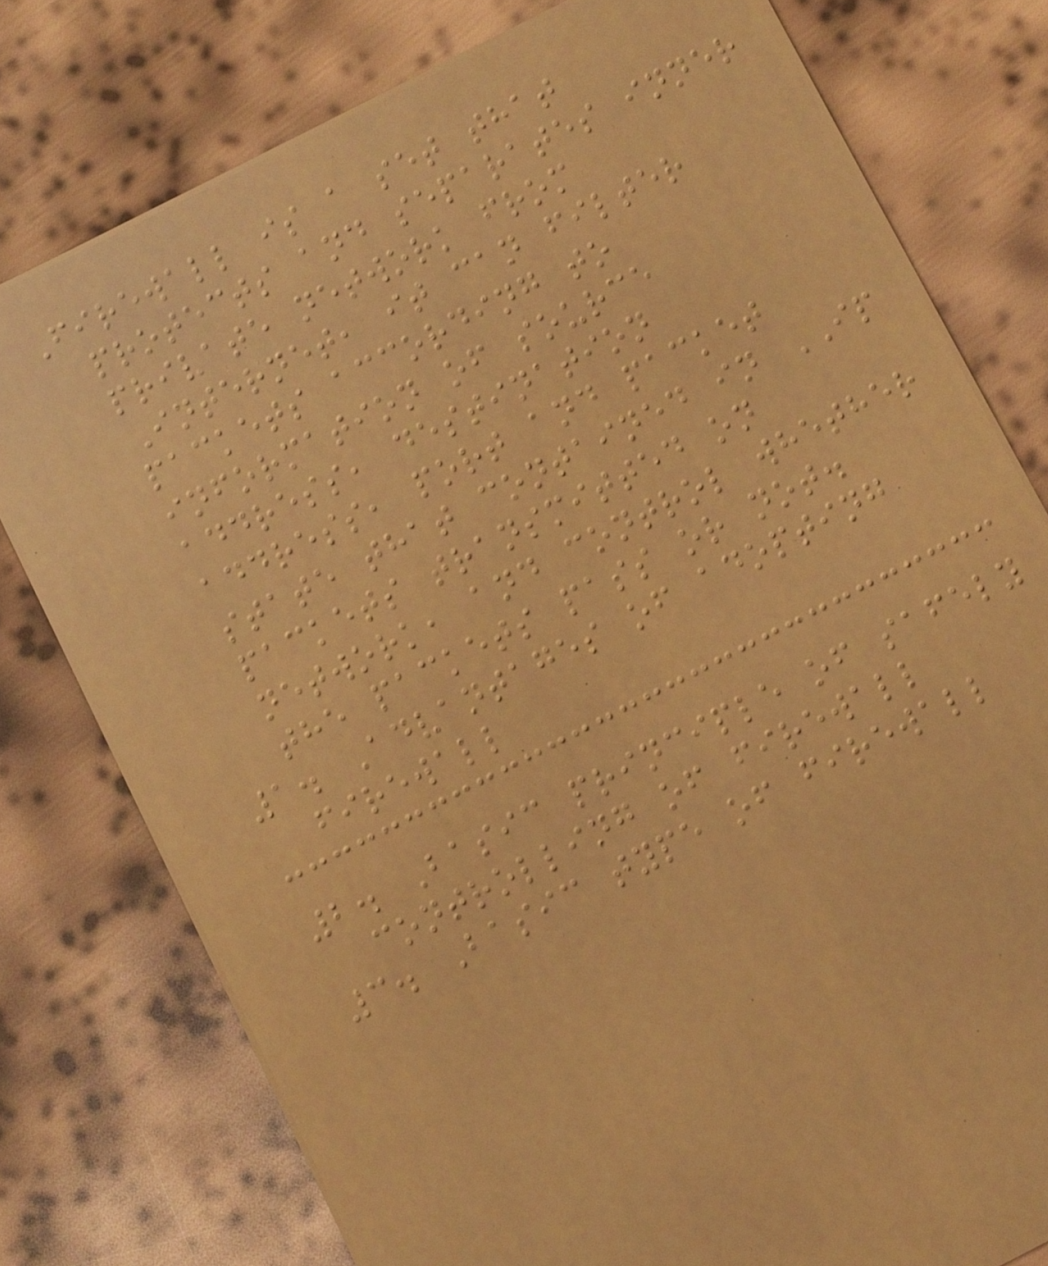Firewall is a set that
protects and separates inner
private network from
Internet, it can filter
packets according to
information of source
address, destination
address, port and packet
state that contained in IP
packets transmitted on
network, and control whether
the packets pass or not.
1. Advantages of adopting
firewall
2. Basic principle of safely
controlling of firewall
3. Basic type of firewall
